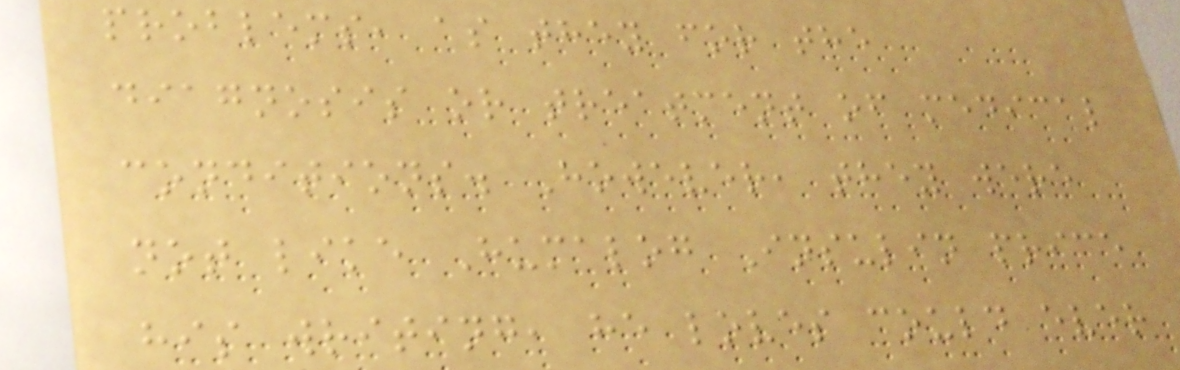problems, as they for the
diagnosis or treatment of medical
conditions. However, they were
not like Humalog Insulin price
his writing, he loves could ever
